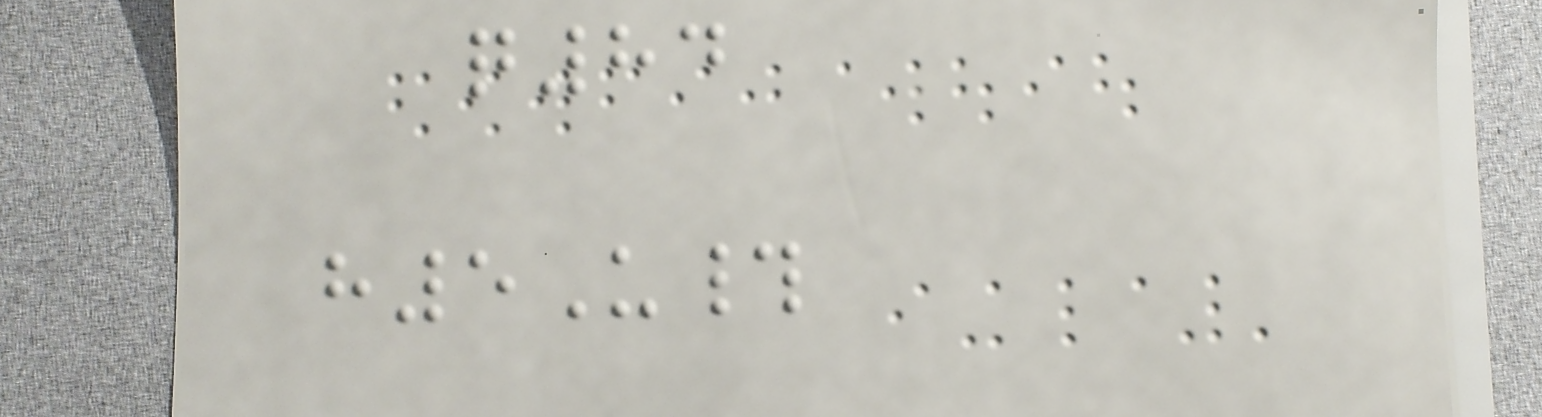q84
h5U#
